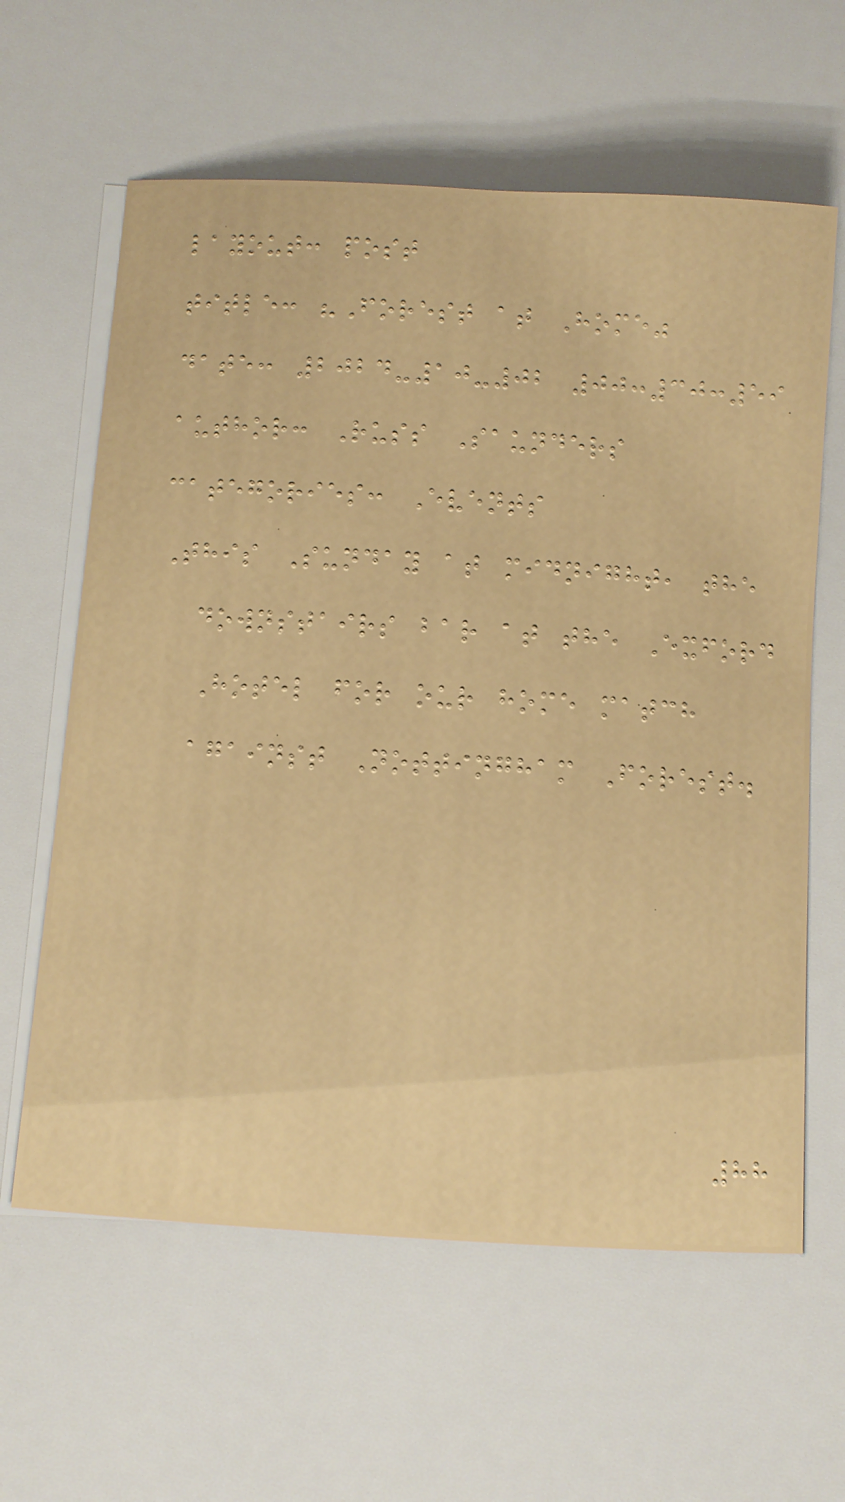layout: post
title: "Forest at Home"
date: 2024-10-02 00:30:59
author: Russ Saunders
categories: Events
This Sunday at midnight, the
downstairs bar at the Exford
Hotel for our home match
against Nottingham Forest.
88
